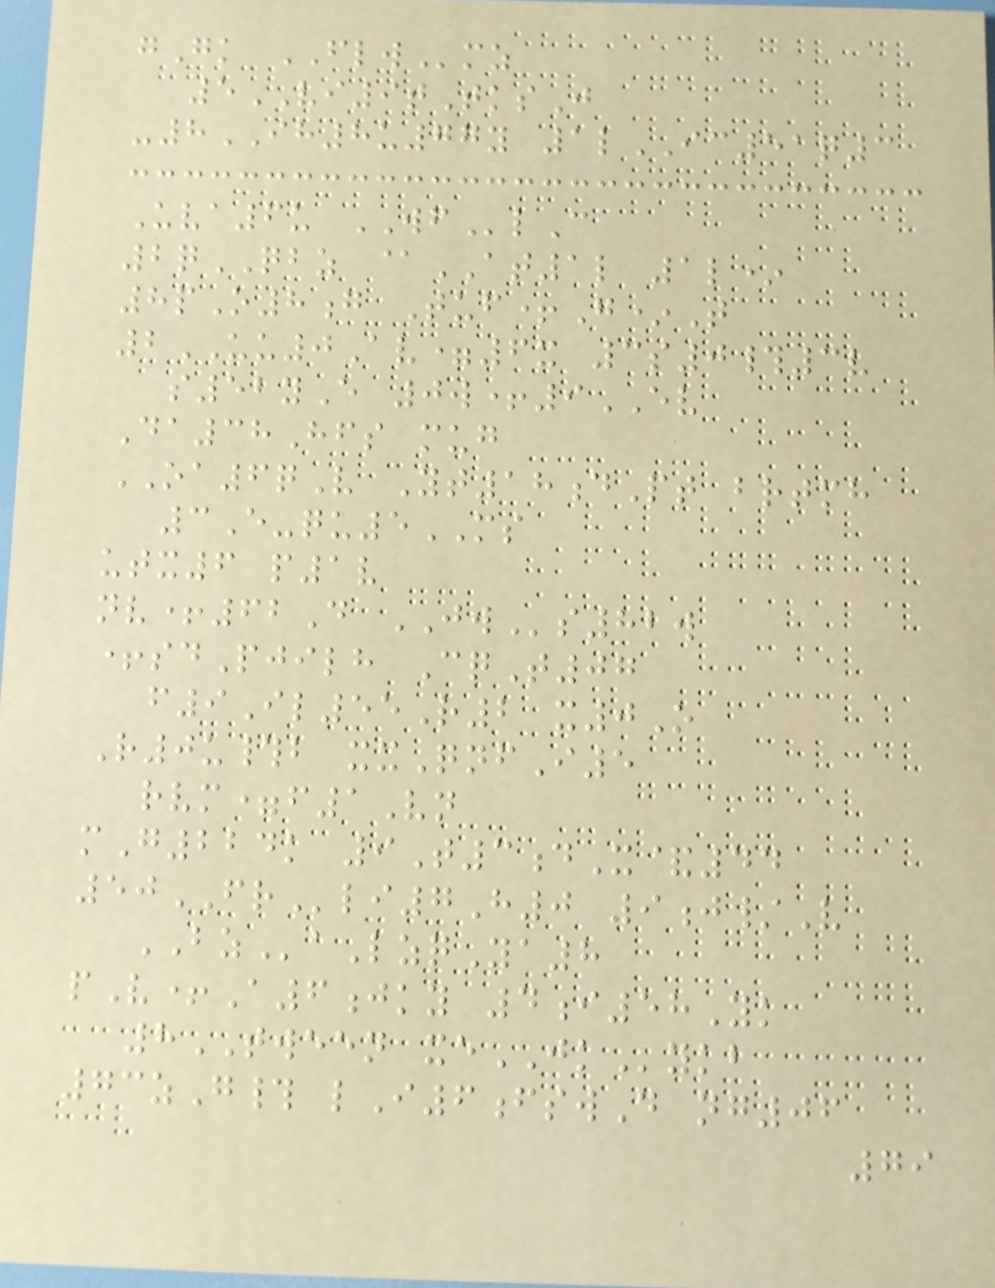gGk FLWmz
5VI9tTksJ
-8IH8u77y 1lIC51q3
Uva6u WFlC
2qQBZ @AT1l 1l*
8pO8g Tuf+G*T
2UU0Av=6x 3s0#3v
s52yE 0w+9EV
Da38Hfs mug
OA6qV Yt18dPt brtmh
3E-qu5MS
utx6 p1v
nv+62D JWs82w
+sdPjilh CqT07
f9Il55R2 x0O
R0u#b xxQnfI5
rvm=f1Vn
mG224k 9T3dX&44
50FRli7H0 9j/V
BZaLzqYa8
pV+A6jky 4i58Yk
8TWEEN xeJKykb
73zG# lI6fswD ng06
79
